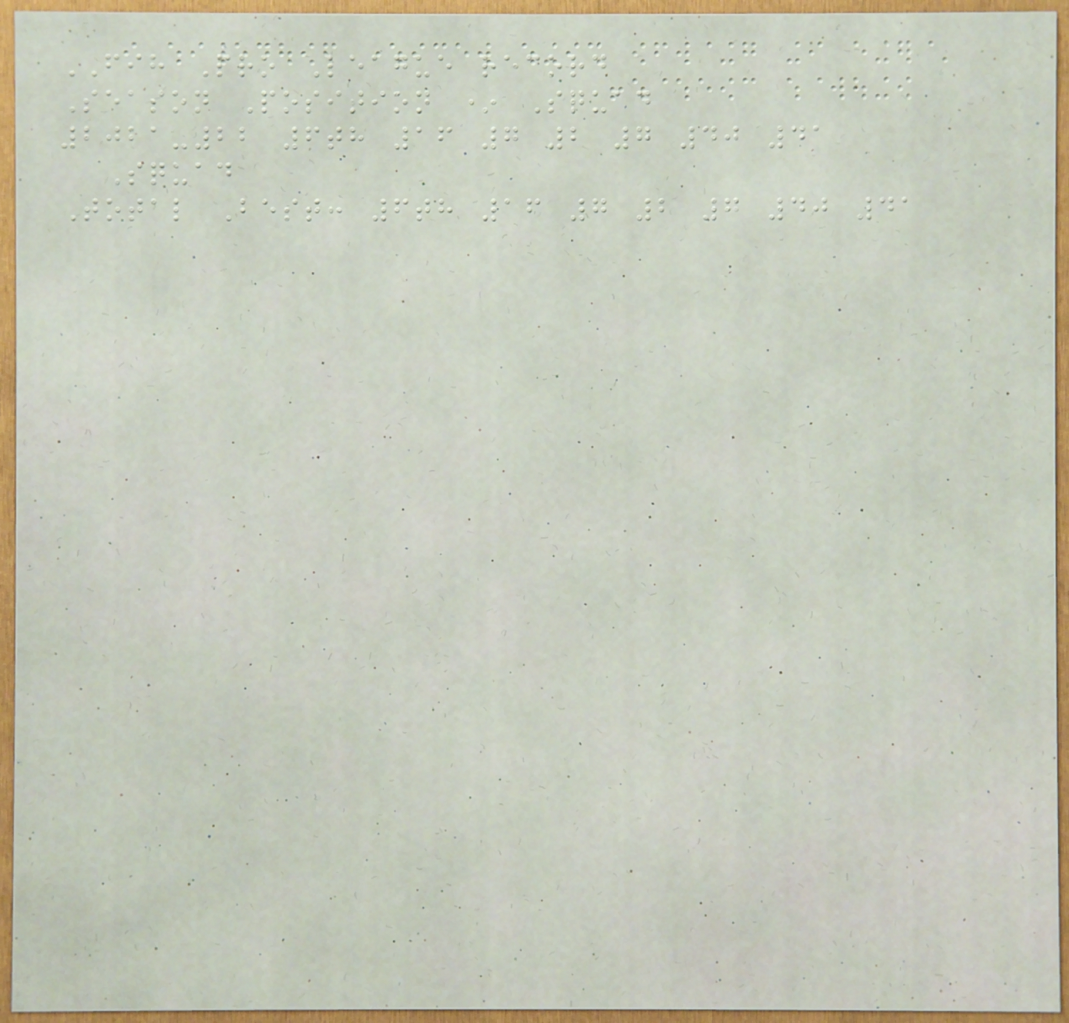FIH Pro League record
Season Position * Squad
2021-22 6th 16 7 2 7 40 41
Squad
Total Best: 6th 16 7 2 7 40 41
